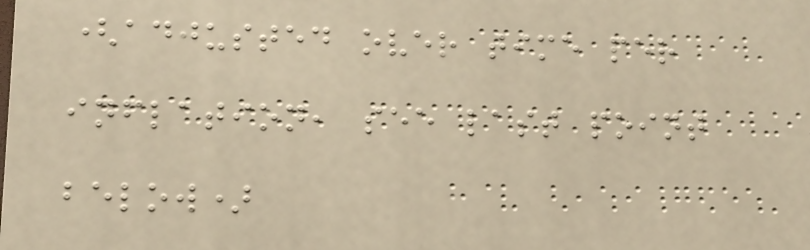(adjusted over time per
inflation, see last point
below)
